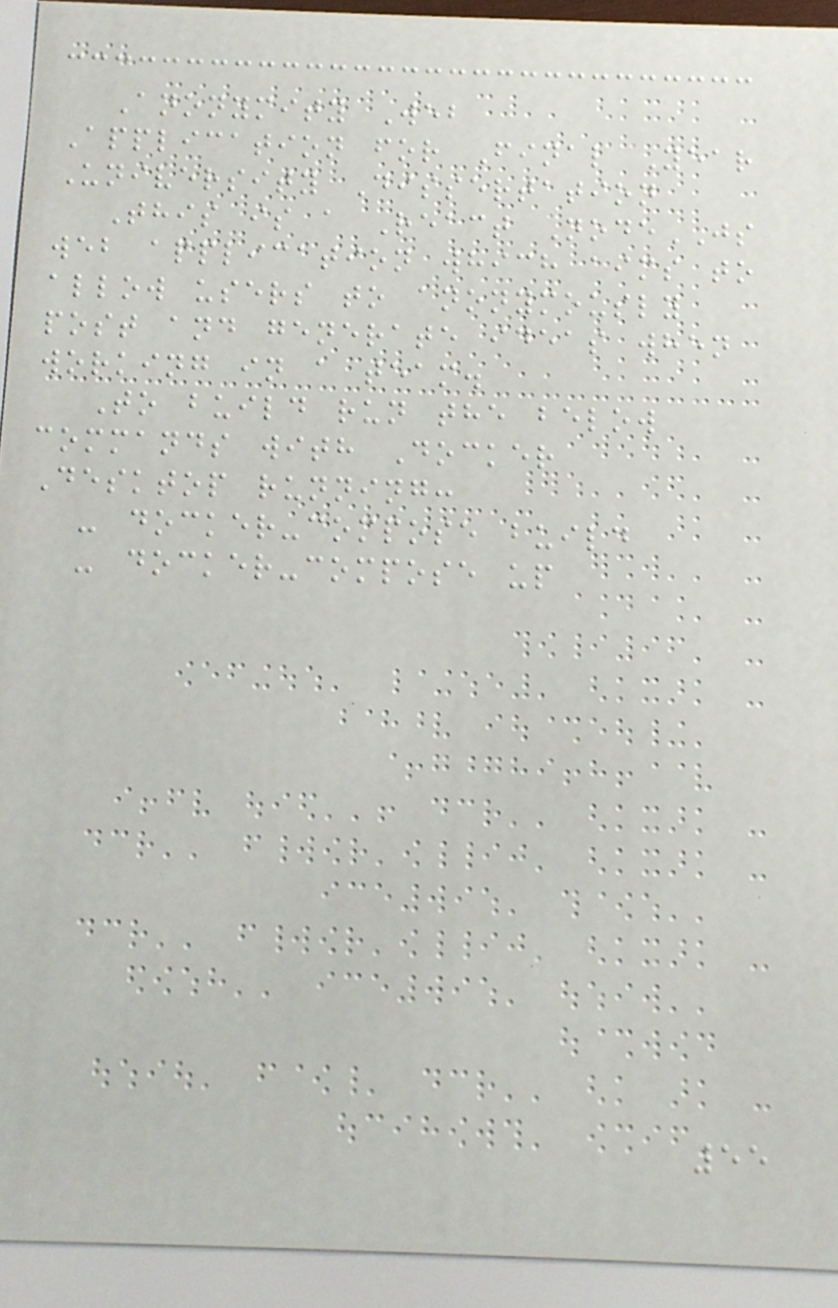Anonymity Web
Application for Final Year
University Dissertation
This is a React NodeJS
web application which aims to
allow users to anonymously
post and generate ideas when
working in a team.
To build run the below
commands with Docker
Desktop running:
- docker-compose build
- docker-compose up
55
